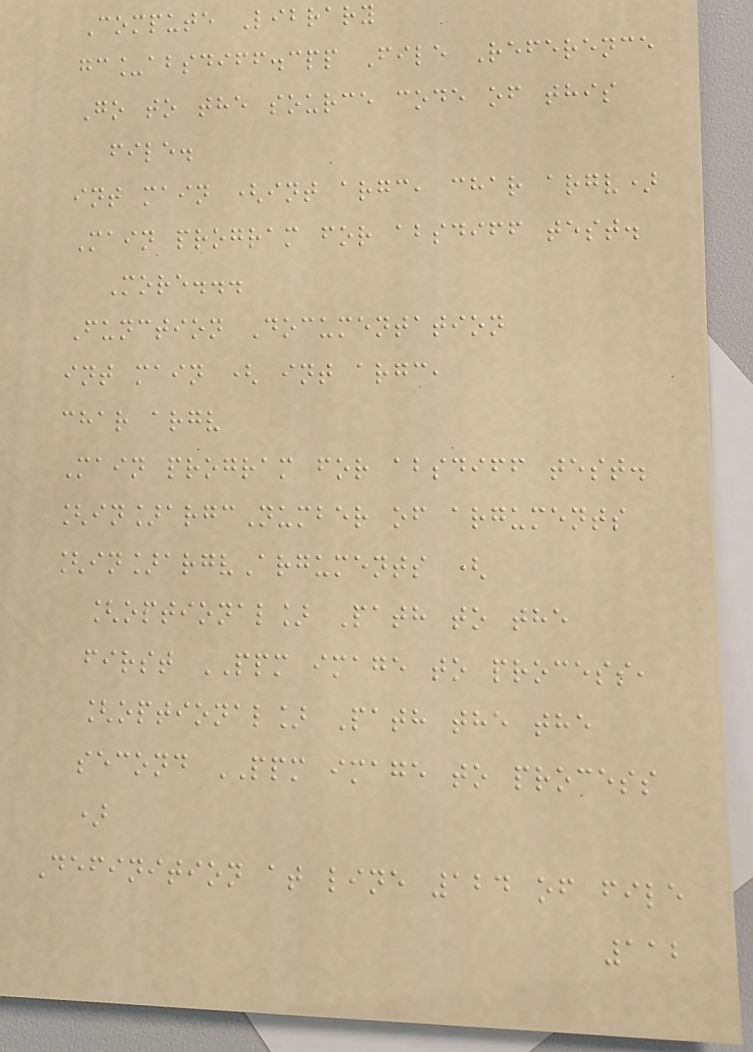Compute Library
gc_absdiff.cpp File Reference
Go to the source code of this
file.
int main (int argc, char argv)
Main program for absdiff test.
More...
Function Documentation
int main ( int argc,
char argv
Main program for absdiff test.
[in]argcNumber of arguments
[in]argvArguments (
[optional] Path to the
first PPM image to process,
[optional] Path the the
second PPM image to process
)
Definition at line 124 of file
112
